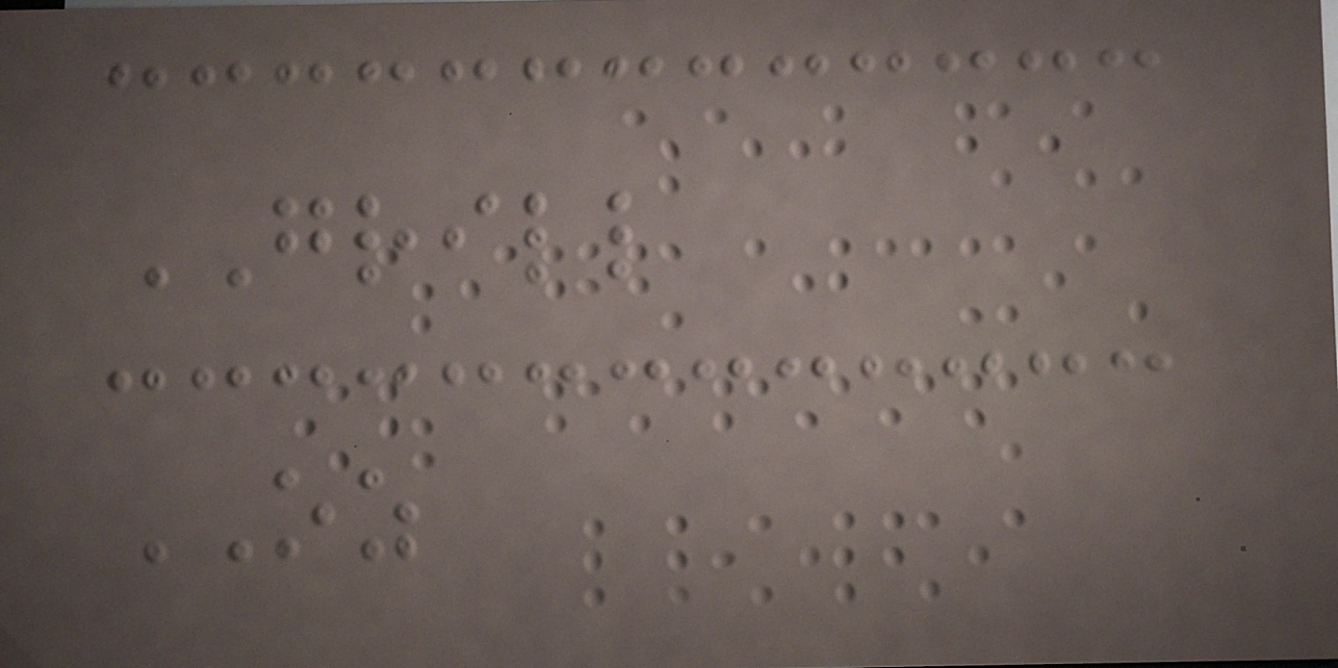GRILL
OZ
